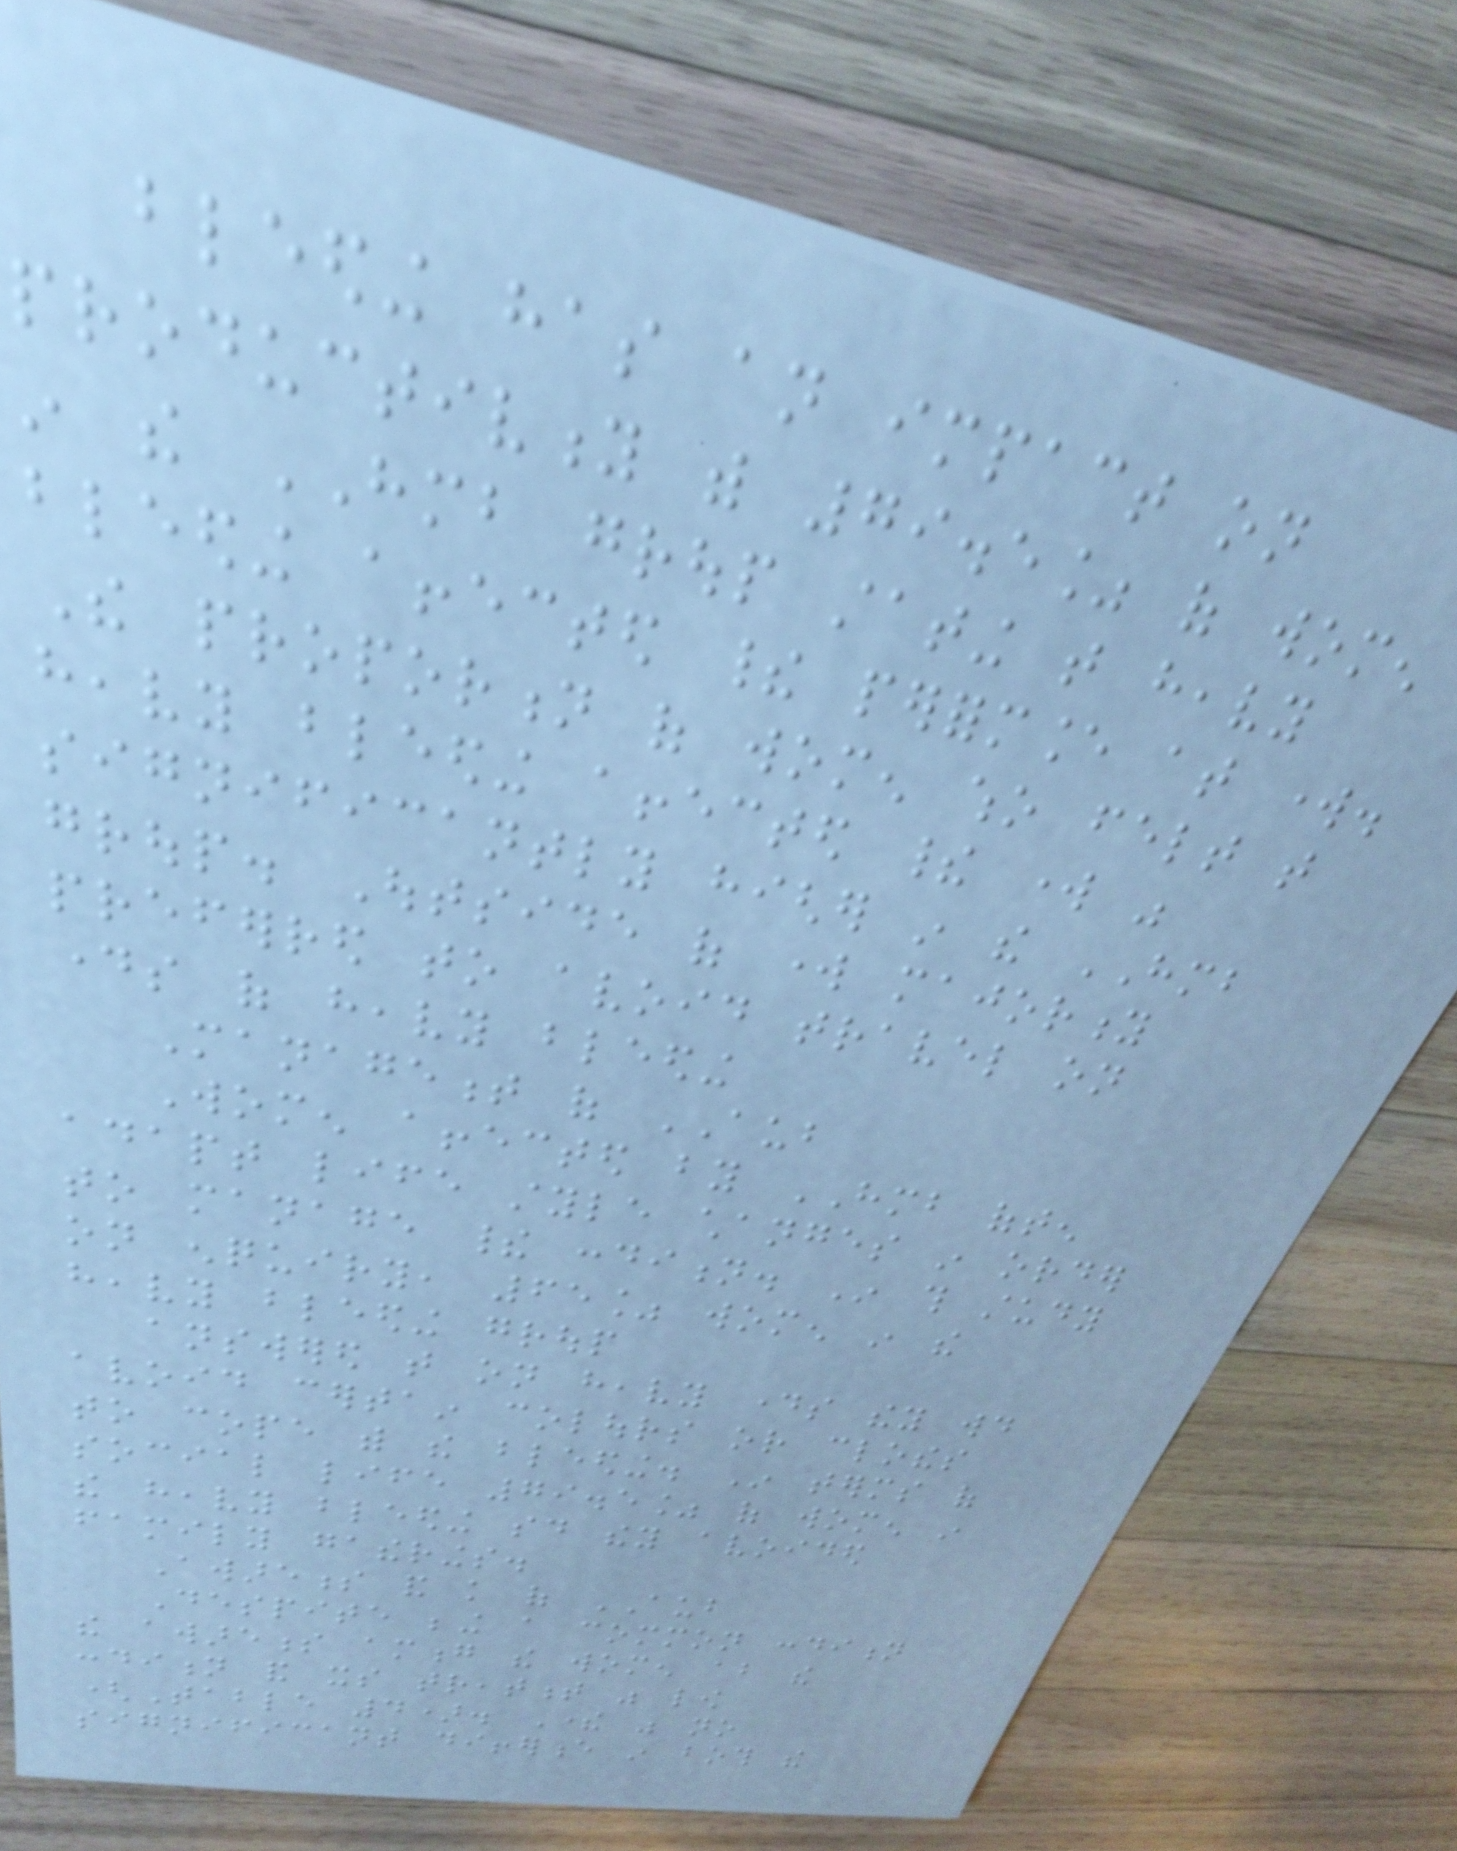bleeding has an impact on
productivity with 79.5% of women
in the HMB group stating that heavy
bleeding affected their performance at work.
The proportion of women who felt that
heavy bleeding affected their work was
significantly higher in the HMB
group. Outside of work majority
preferred to avoid travel on
days of heavy bleeding
Management of AUB
Women affected by HMB often
adapt life style changes in order
to manage their condition. In this study
on enquiry, 65% women in the
heavy bleeding group
answered that on heavy days they would
avoid certain colours or clothes
to cope with the bleeding. In terms of
social life 79.5% of women in
the heavy bleeding said they avoided
family gatherings.
Awareness and knowledge of AUB
Despite being a common condition
the awareness among the women about the
condition and its treatment was low
(Table 4). There was no
significant difference in both the
